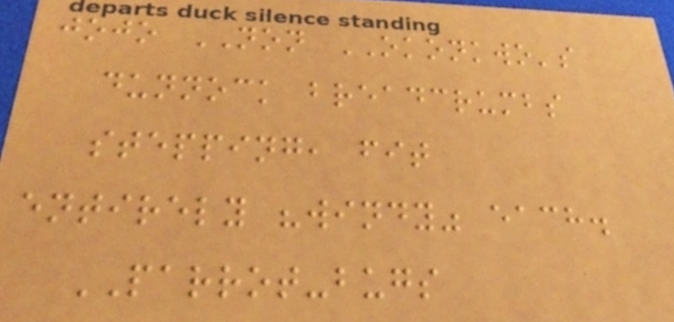jojo NON OKONKWO's
dunnock breadcrumbs
stepping, fit
entirely "windy" each.
PARROT-bugs
